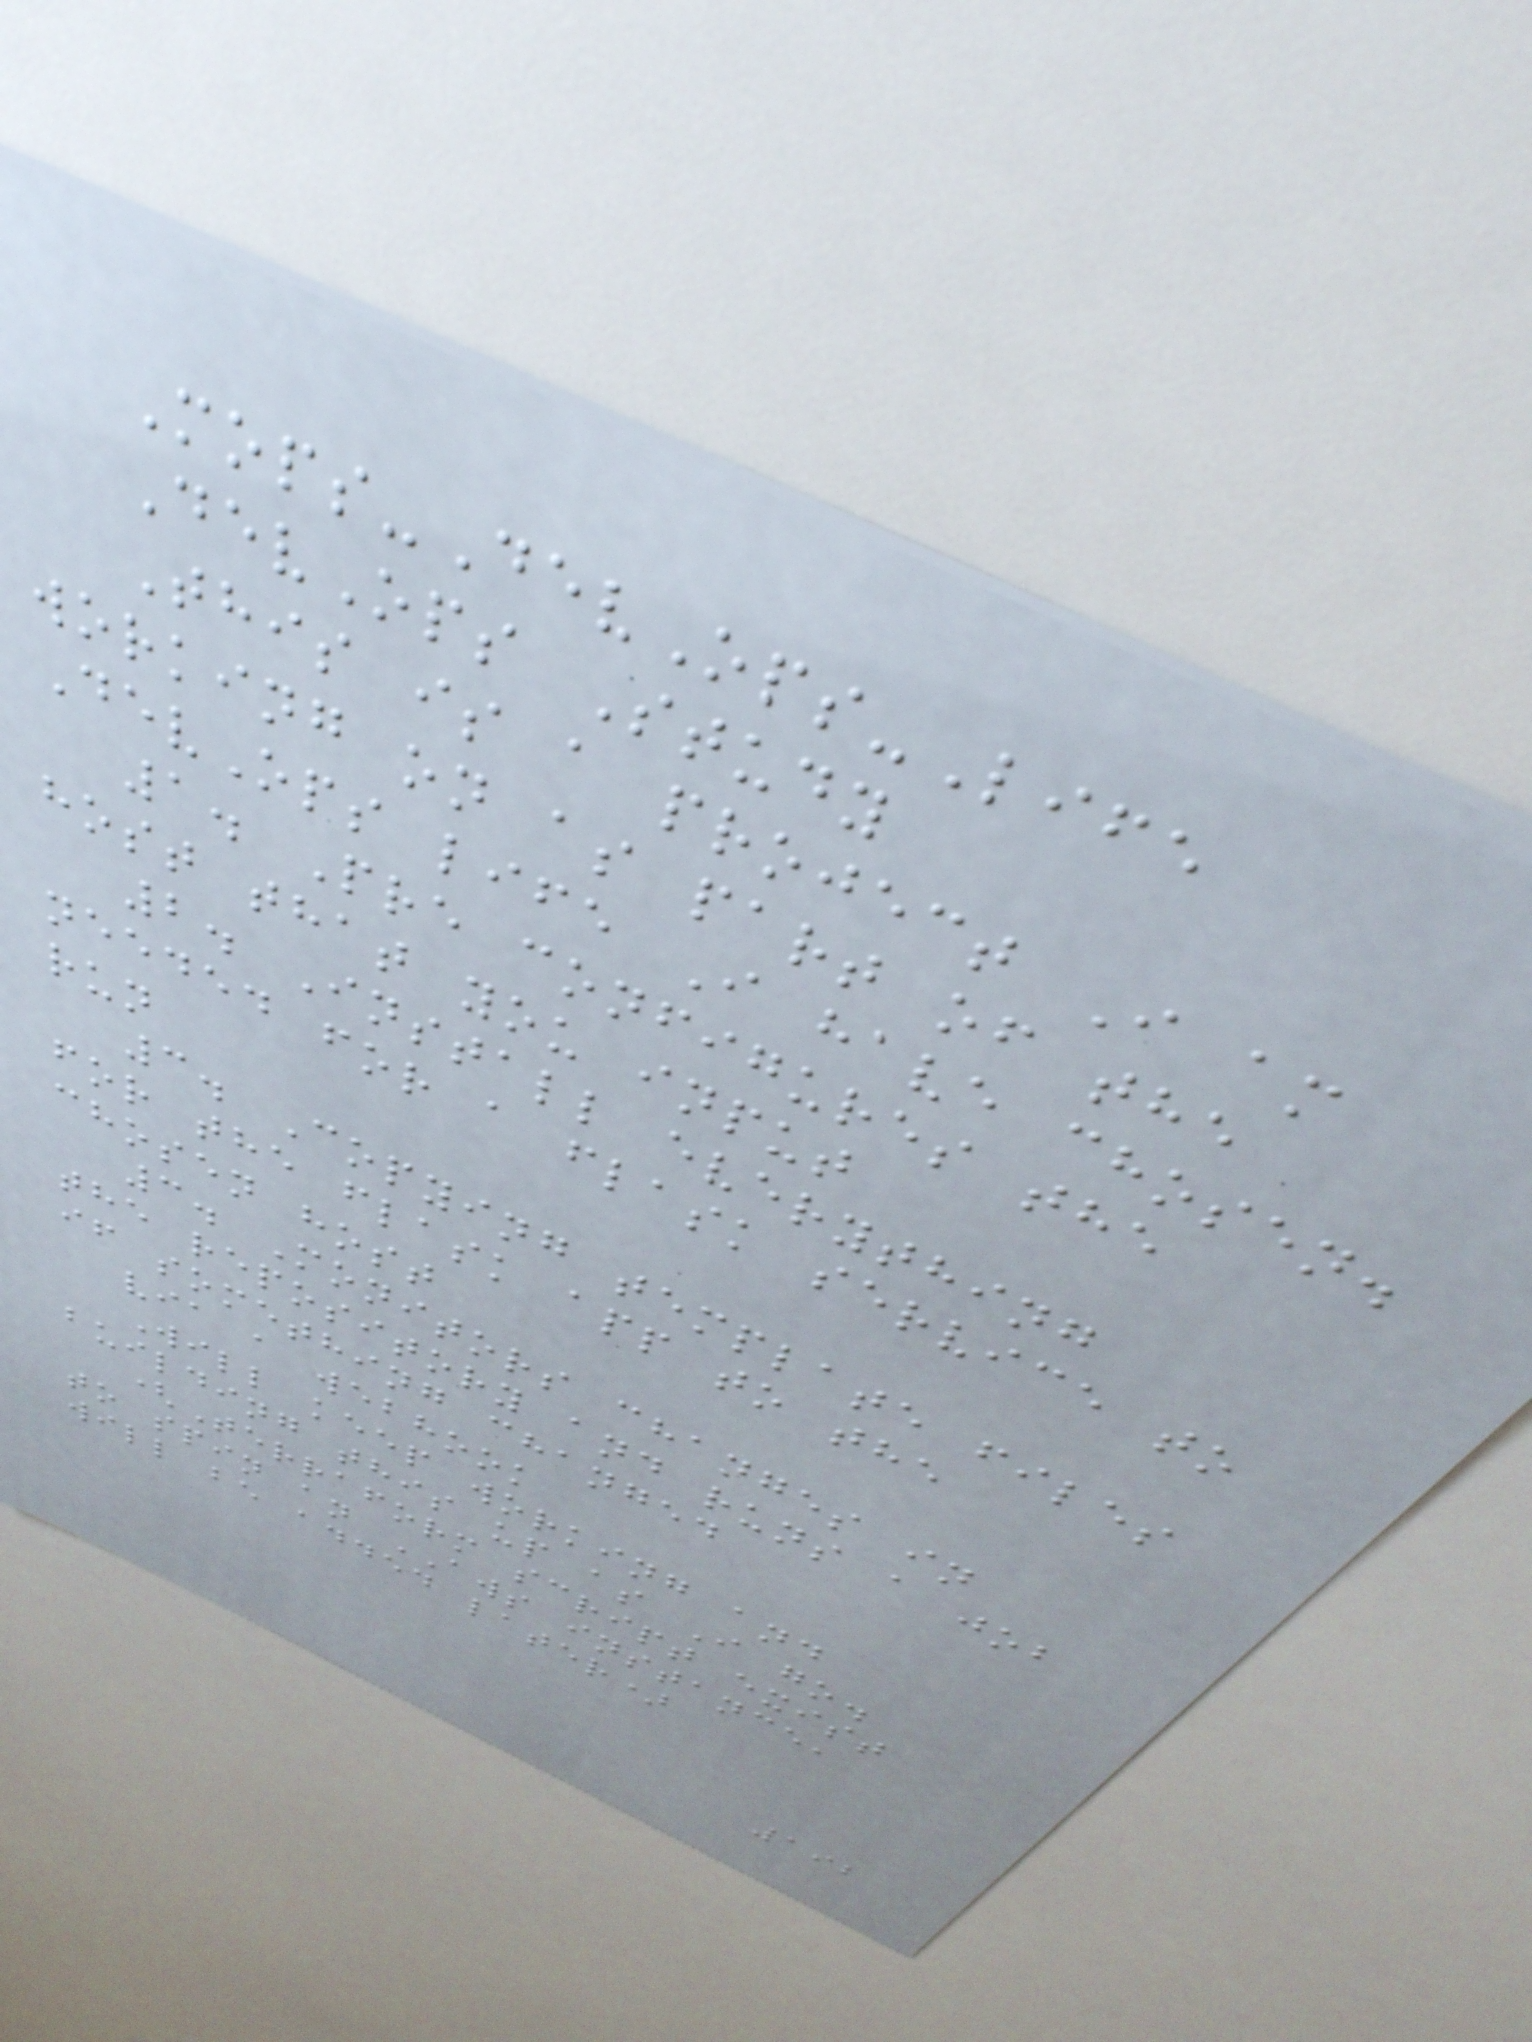Mops-DevOps-Life
DevOps Study
This is a project I am
working on as part of the
DevOps life I have chosen.
1. Pre configures the
host that you input
2. Install everything
needed for a flask service to
run
3. Copying template files
for the flask app to the
chosen host
3. Monitors changes in
the repository and runs a job
if something changed
via a webhook
Will keep working and
building this up as I go.
(Terraform script exist
to spin an AWS instance,
will be added later)
192
